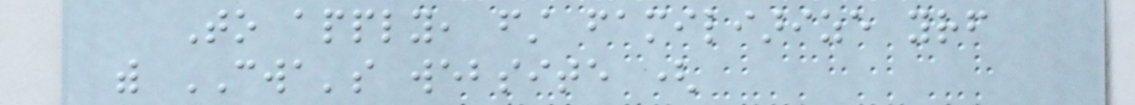To apply, first familiarize yourself
with CWA's website (
